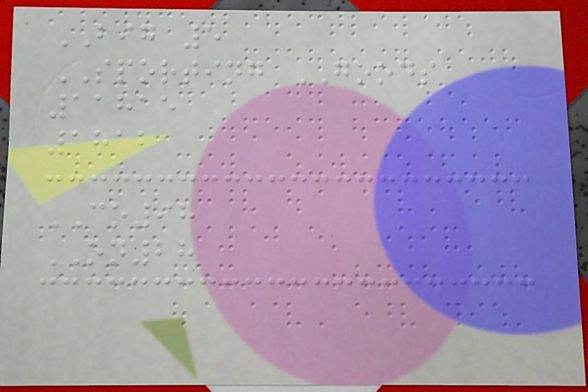BIG 5
SPORTING GOODS
11815
1812
CO98
ON28
